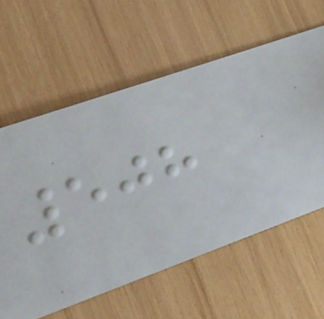508
